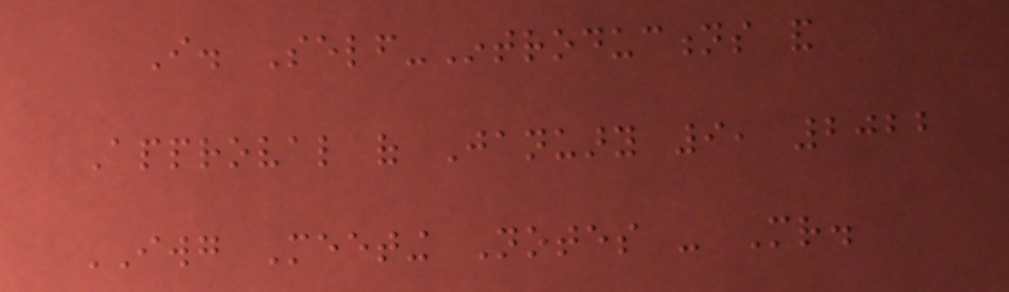I. Self-Introductions and
Approval of January 9, 2022
IWG Meeting Notes - Mr.
